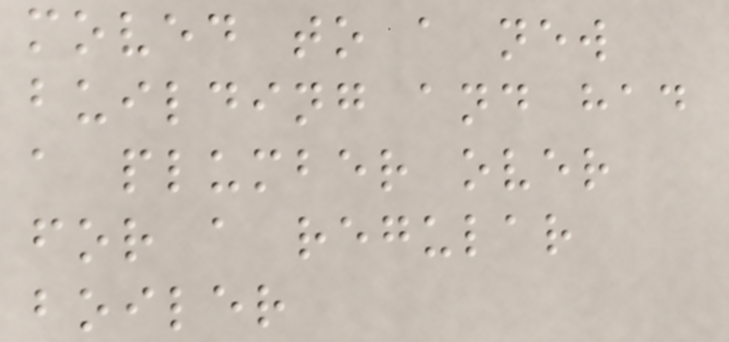moved to a new
building and had
a plumber over
for a regular
boiler
